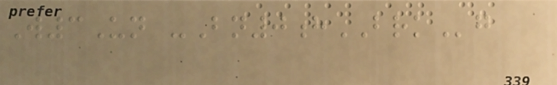W3Un -Bn0hBRKg
